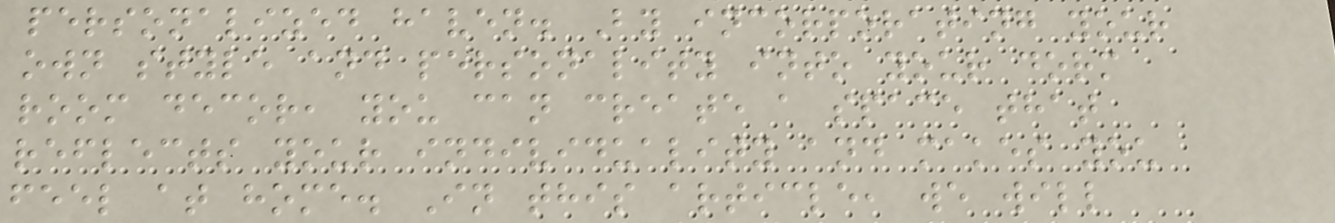personalized haven. By incorporating your
own style and personality into your dorm
room decor, you can create a space that
reflects your individuality and makes you
feel at home. In this article, we will
